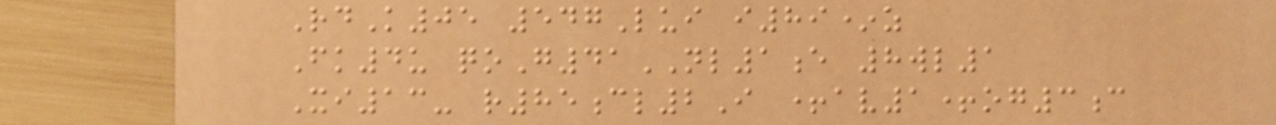RdK05 547Lui i89*z
Fk4u qoG41NL1e 8wl1
Xi13- r85cl2I +av1+og3c
